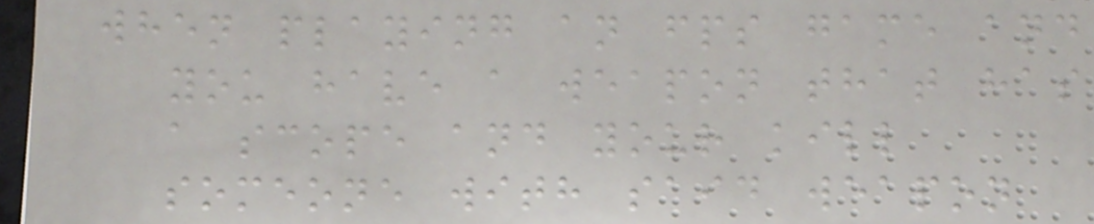when playing an fps game and
you have a weapon that has
a scope and your kill
someone with said weapon
